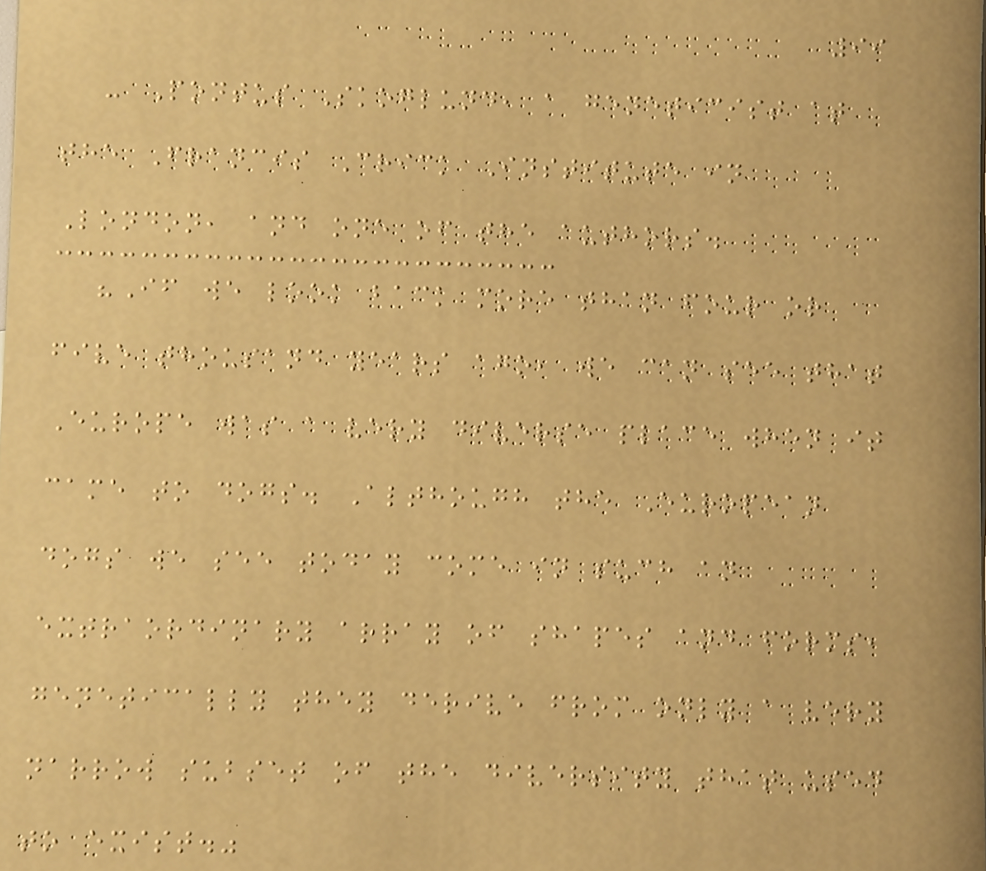99
- Pontus Skoglund, a geneticist at
the Francis Crick Institute in
London, and one of the authors.
"If we look back more than four or
five thousand years ago, we can see that
Europe was a very diverse place when it
came to dogs. Although the European
dogs we see today come in such an
extraordinary array of shapes and forms,
genetically they derive from only a very
narrow subset of the diversity that used
to exist."
